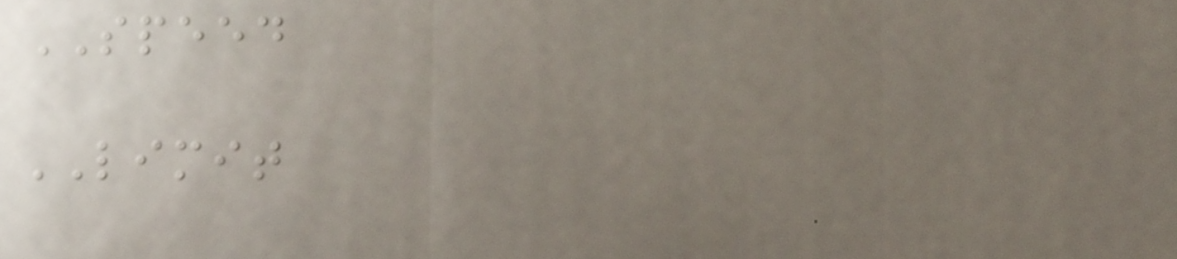SPEED
LIMIT
